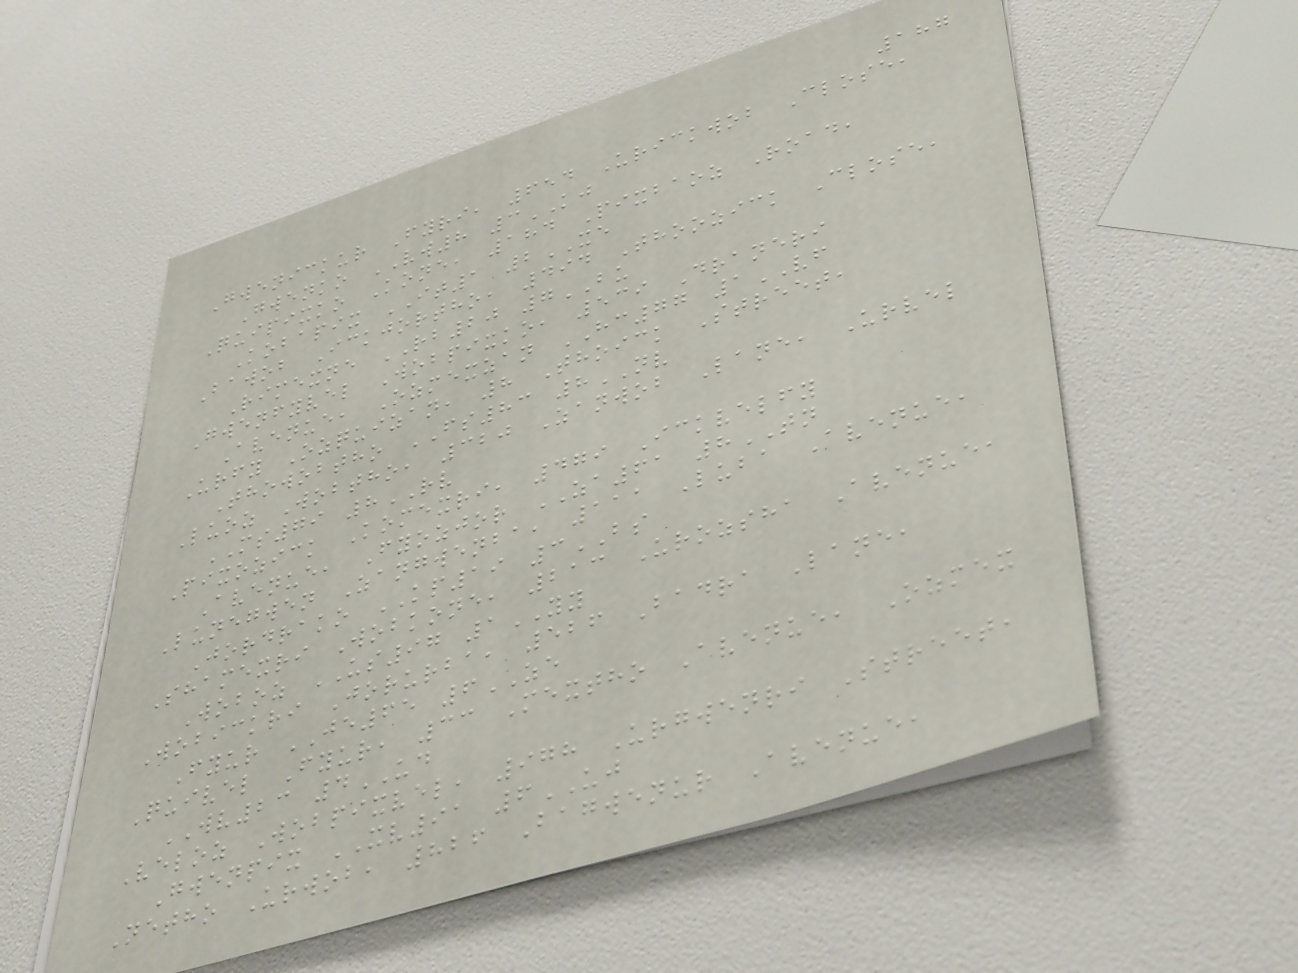187
Gwenickur Fyri, 654 Urickwob Close,
Gwenko VW8 3KJ
Quipixko Kone, 184 Pixbaoz Road,
Kobapix IT1 2XE
Bawob Ickjortho, 494 Thoozick Close,
Rimexne RB20 7BU
Gwenfyvel Wobpixko, 539 Draneri
Avenue, Ozmexzan HC77 1VF
Urfy Ozquizan, 8 Thoick Street,
Thowobtho FS83 8NV
Luoz Wobtho, 320 Zanwob Lane, Urvel
MS79 8RV
Pixozick Komexri, 479 Ickvelfy
Avenue, Fyozjor ZA61 8TN
Lunegwen Zangwenba, 111 Luba Avenue,
Jordrako KP19 3BS
Shamexri Wobkone, 213 Urozsha Avenue,
Woboz US97 1YY
Wobickri Jorurba, 526 Badra Lane,
Fyur JE65 6ZE
Quivel Fyur, 33 Mextho Avenue, Ozmex
WV23 4UD
Veloz Wobpixvel, 978 Urgwenri Street,
Gwenpix XV91 6UJ
Netho Urwob, 826 Bagwenur Avenue,
